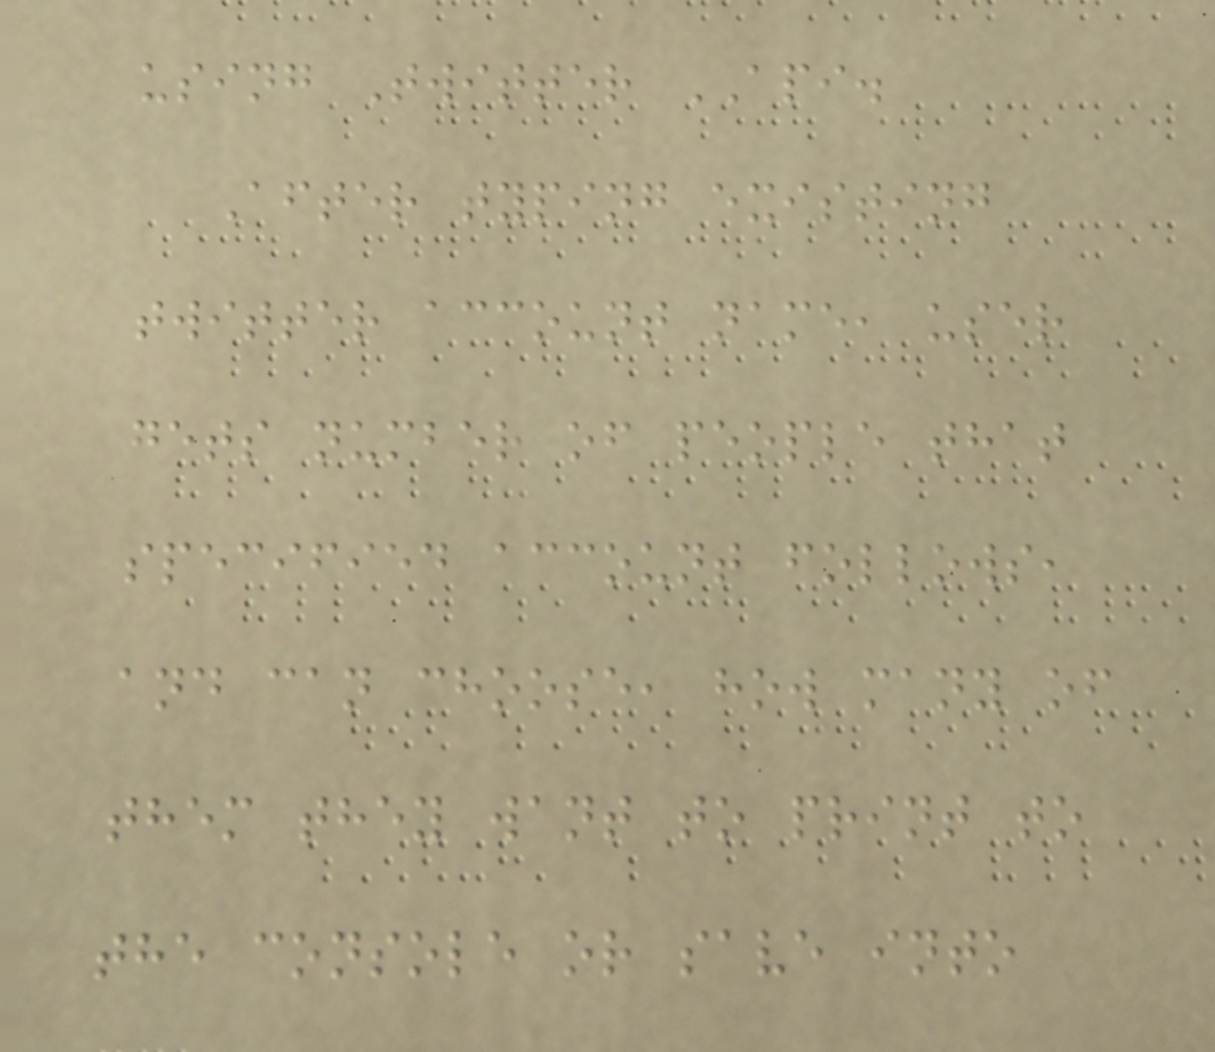using Twitter API.
After typing existing
twitter account name, user
gets number of people that
specified account follows,
and can choose, how many of
them they want to print to
the console or save into
